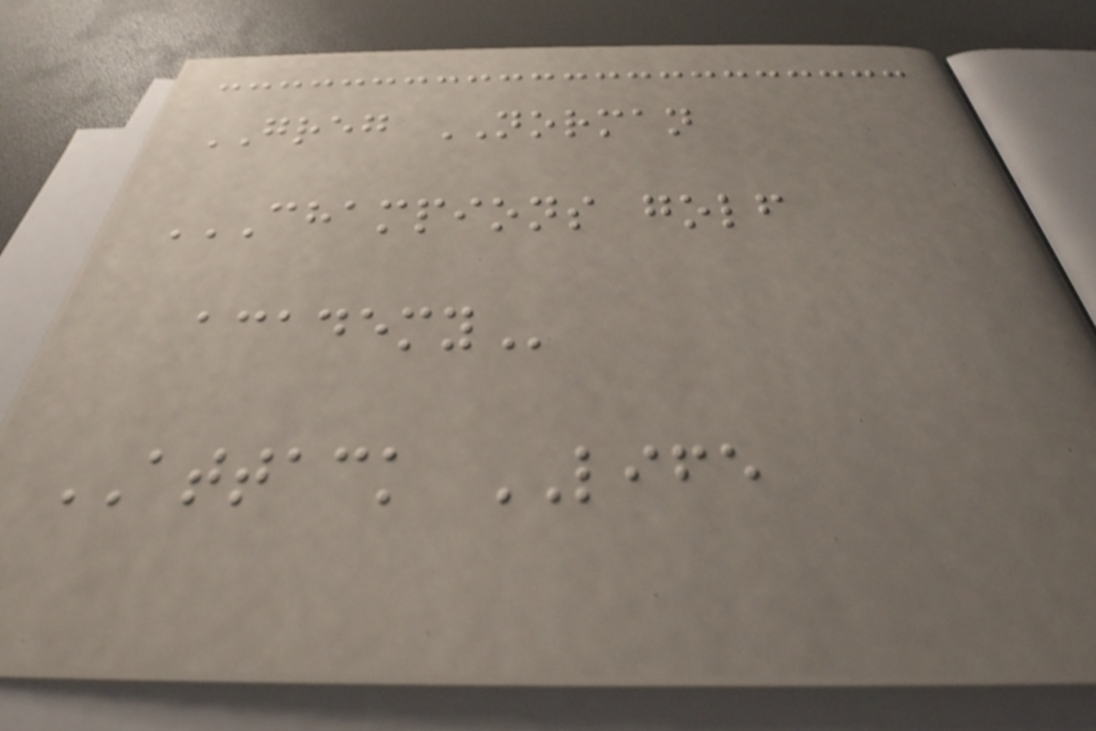GREG NORMAN
CHAMPIONS GOLF
ACADEMY
ATTACK LIFE
